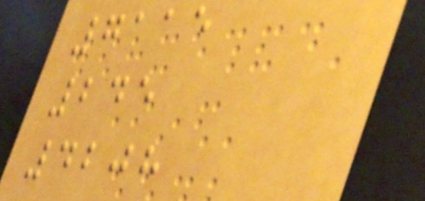7115
245
4208
